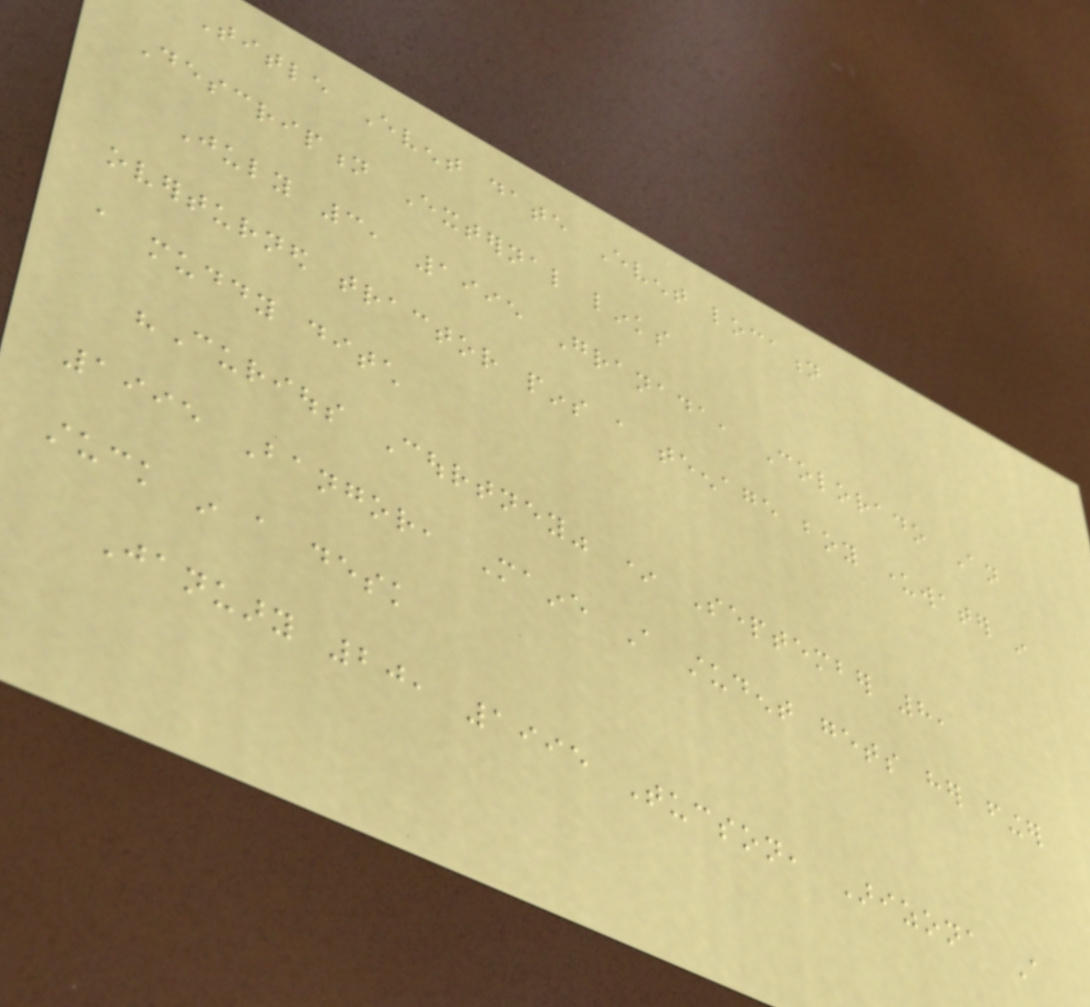Title Event date Event location
Description External links
July 3, 1995 Granada, Colorado An
overturned tractor pins a teenage boy underwater in
a muddy ditch
"Curious Courtney" * September 8,
1995 Bangor, Maine A student gets her finger
stuck in a desk
January 20, 1995 Tucson, Arizona A
